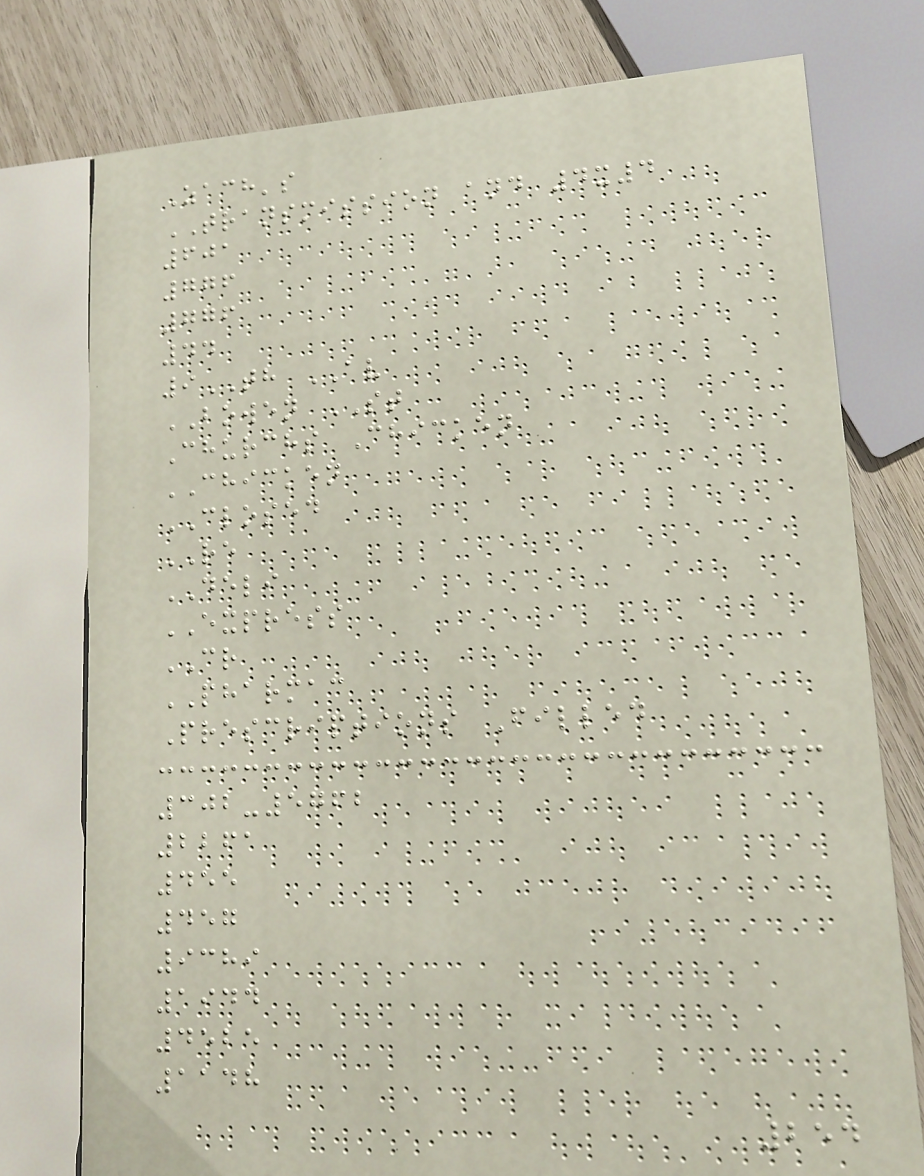Zach's
TRANSMISSION and 4x4
601
776
776
44
9TH AV
BOWEN ST
Churchs Chicken
CHICKEN
CLOSED
RE
DELI
EXPRESS
CR
PHARMAC
Prescriptions Filled
302-5762
2261
455
457
9389
1944
4525
1148
254
